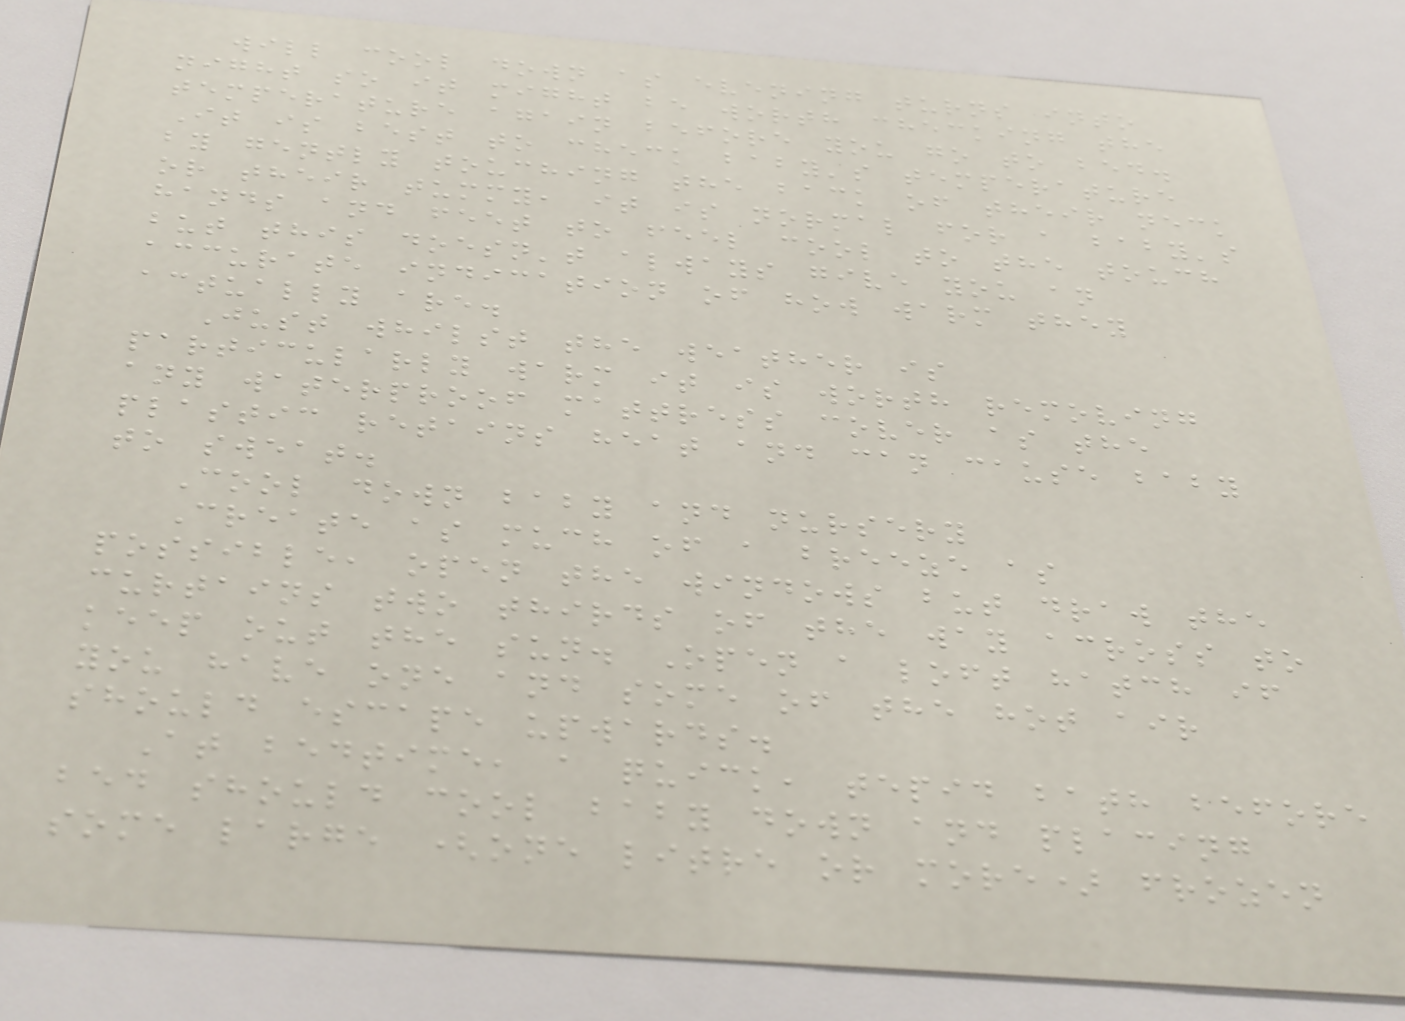will cool down as evening turns into
night so it might be worth checking the
temperature again before you go to bed.
It is best to check baby's temperature
by gently touching the back of their neck
or their tummy, it is normal for a baby's
hands and feet to feel cool to the touch
but this doesn't always give you an
accurate indication of how warm they
actually are.
Just whilst the weather is
particularly warm it is worth removing
any waterproof mattress cover as the
plastic retains heat and can cause baby
to sweat.
Cool down baby and nursery
Create as much of a breeze as
possible, open the windows but draw the
curtains two thirds of the way across to
keep out the sun. Open a loft hatch if
you have one and some of the hot air
should escape upwards.
At bedtime, a quick, tepid bath before
bed should cool baby down and placing
some large (one litre or more) frozen
